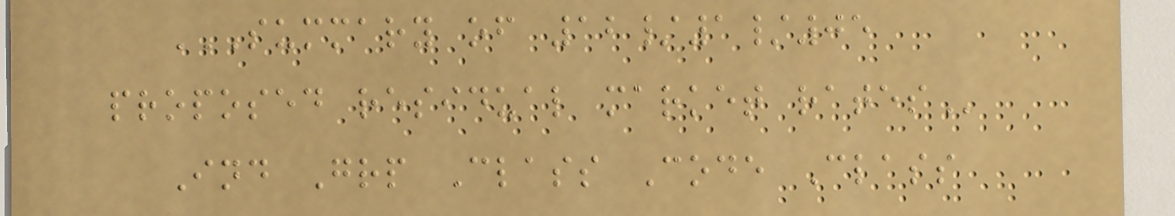SUMMARY OF 12/1/05
PROPOSED RESIDUAL MARKET RATES
Ind Grp Class Code Class
